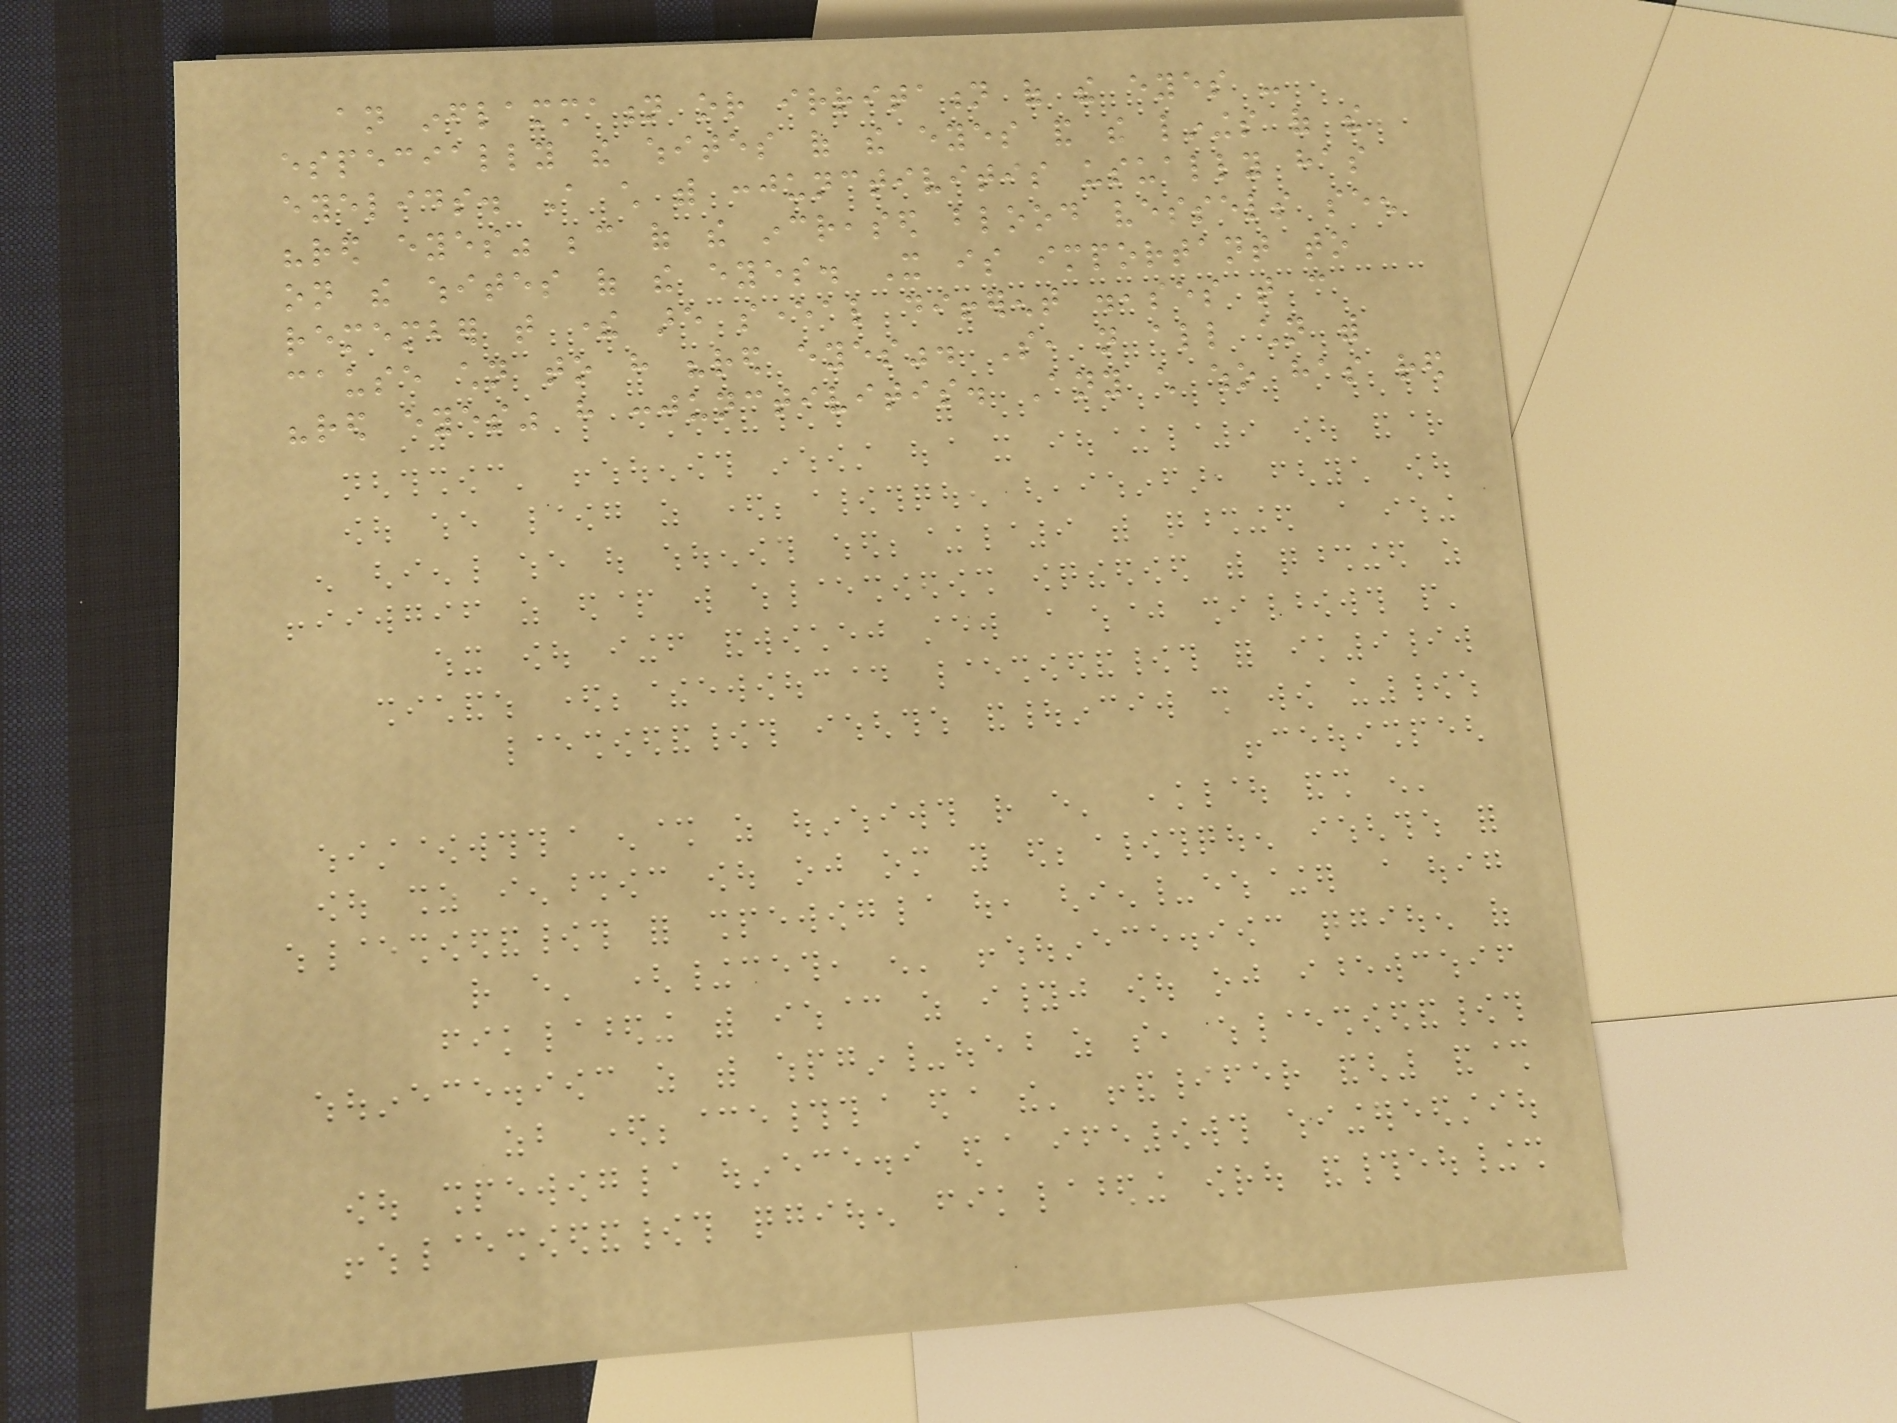an inflammation or irritation of the eyes -
especially the whites of the eyes and the linings of the
eyelids. A child with conjunctivitis usually has
"red eyes" because of the increased blood vessels seen
on the whites of the eyes. It is important to
remember that there are several different diseases that can
cause children to have "red eyes". So, not all children with
"red eyes" have conjunctivitis. Any child who has red
